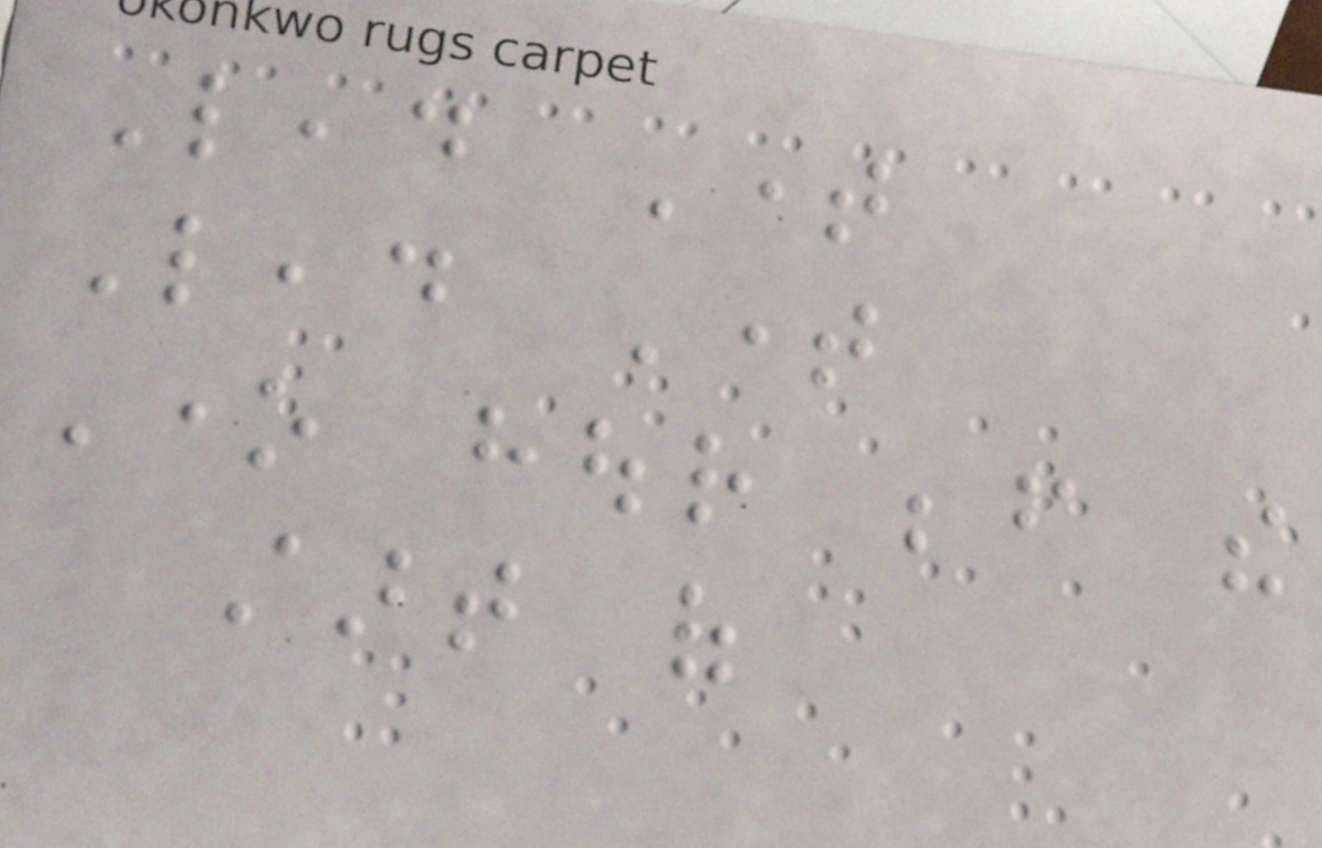Lead Time
Lead Time
One hour before the
start of
